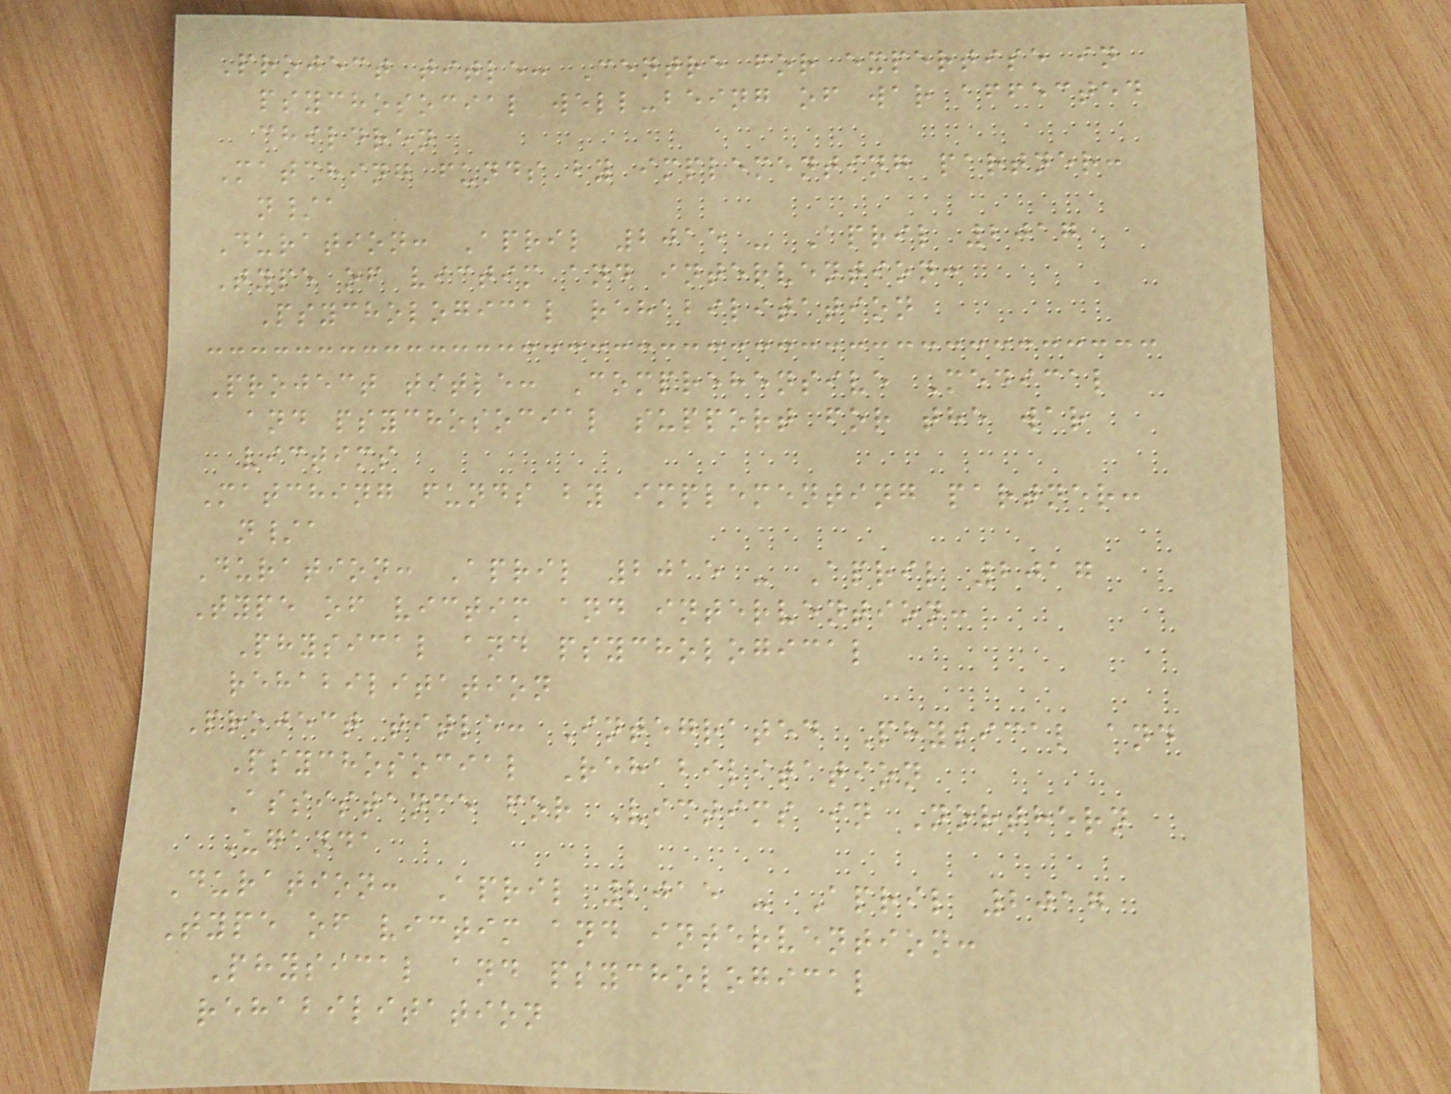Project title: Centre for expertise in
psychosocial well-being of war affected
children
Matching funds by implementing partner:
n/a
Duration: April 2015 - April 2017
Type of victim and intervention:
Psychological rehabilitation
Project title: Comprehensive Medical
and psychosocial support for the war
victims
Matching funds by implementing partner:
n/a
Duration: April 2015 - April 2017
Type of victim and intervention:
Physical and psychological
rehabilitation
Project title: Integrated Physical and
Psychosocial Rehabilitation
Assistance for Victims in Northern
Uganda
Duration: April 2015 - April 2017
Type of victim and intervention:
Physical and psychological
rehabilitation
